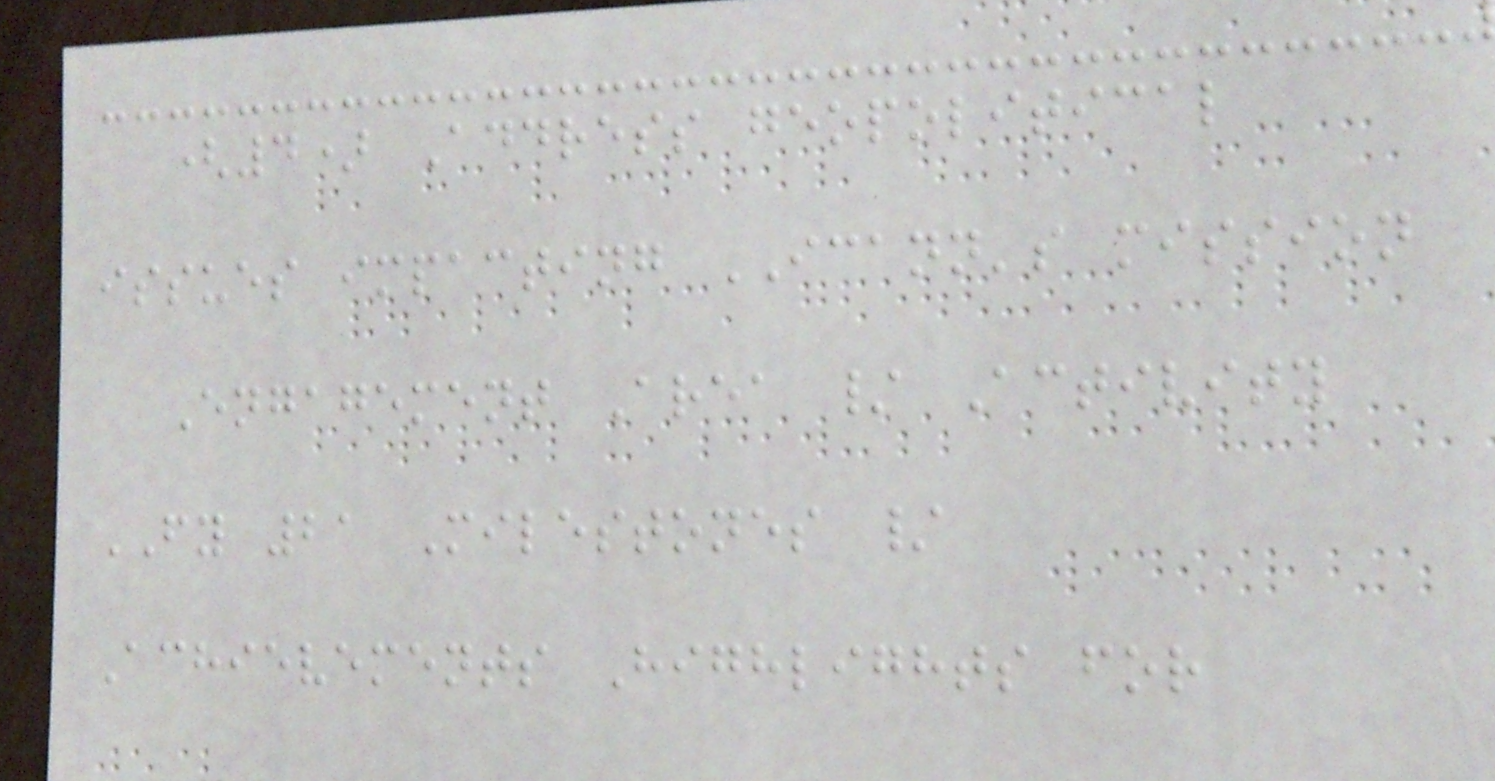(4) Address geopolitical
issues impacting ICANN's mission
Engagement Area / Activity
FY 21 Milestones /
Achievements Highlights for
